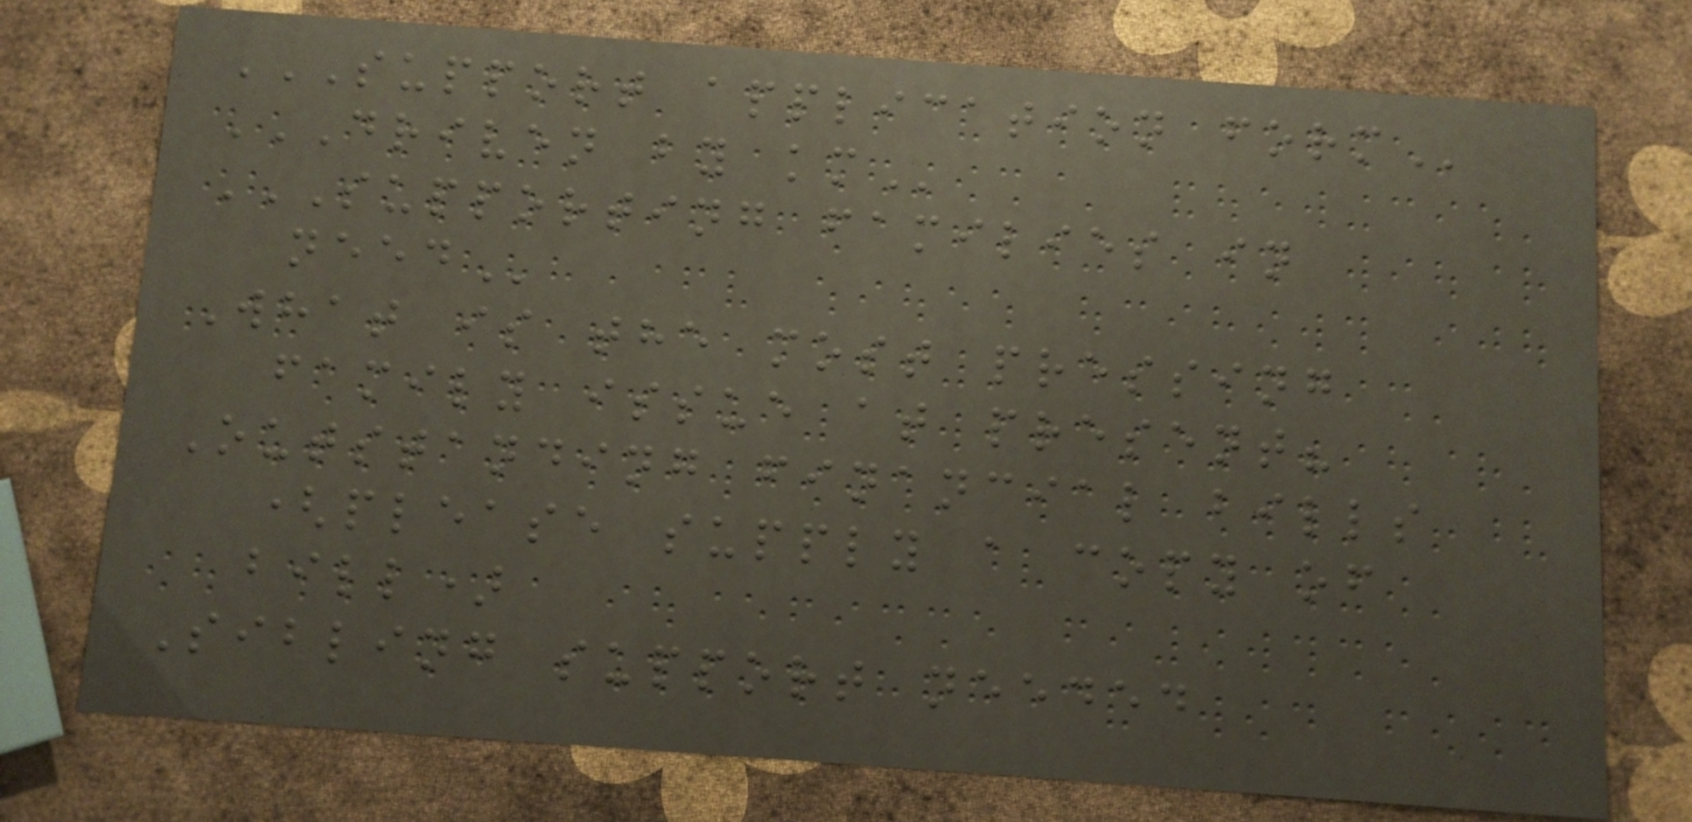SUPPORT APPLICATION FORM
DRIVEN BY KM
SUPPORTING FAMILIES IN
NEED
What is the most pressing
family issue at present?
Outstanding financial bills
(please supply a copy of
bill)
Sibling support needed
